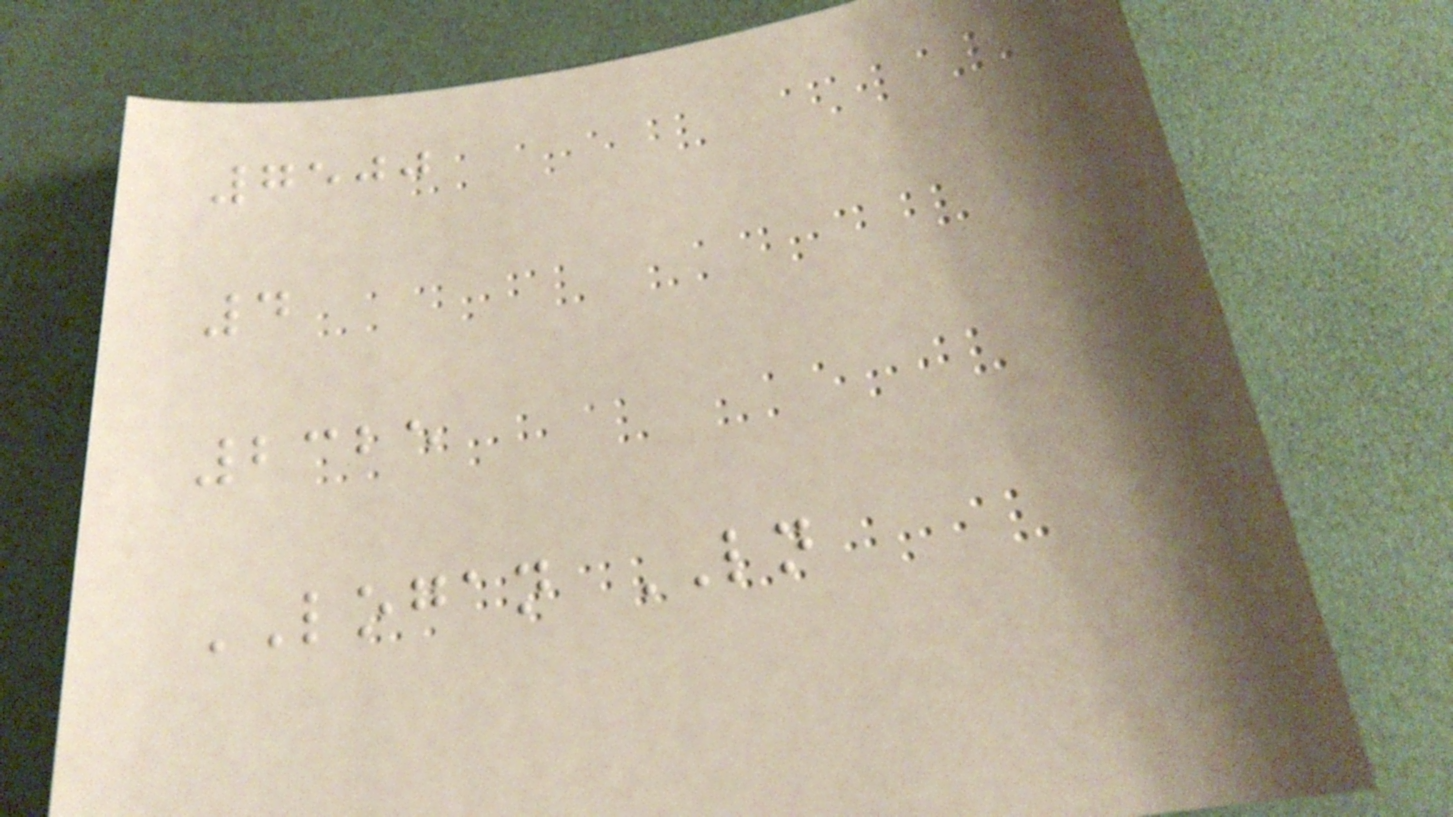7500
4
2325
LOGAN LN
